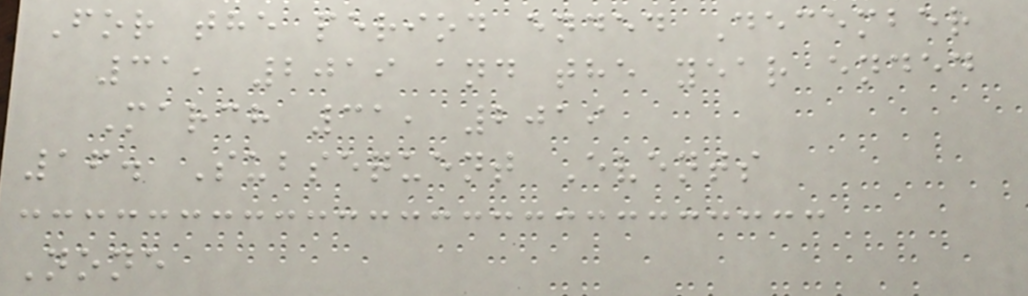For the period ended December
31, 2019 and the year ended
March 31, 2019
16. Subsequent Events
None
